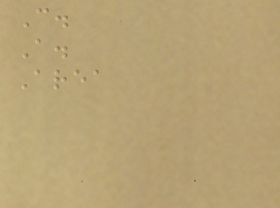C.
A.
Area
